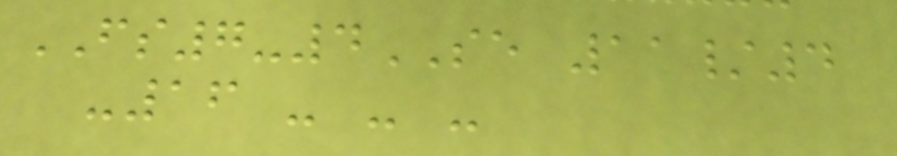FS7-4SE 11/4
-16 - - -
